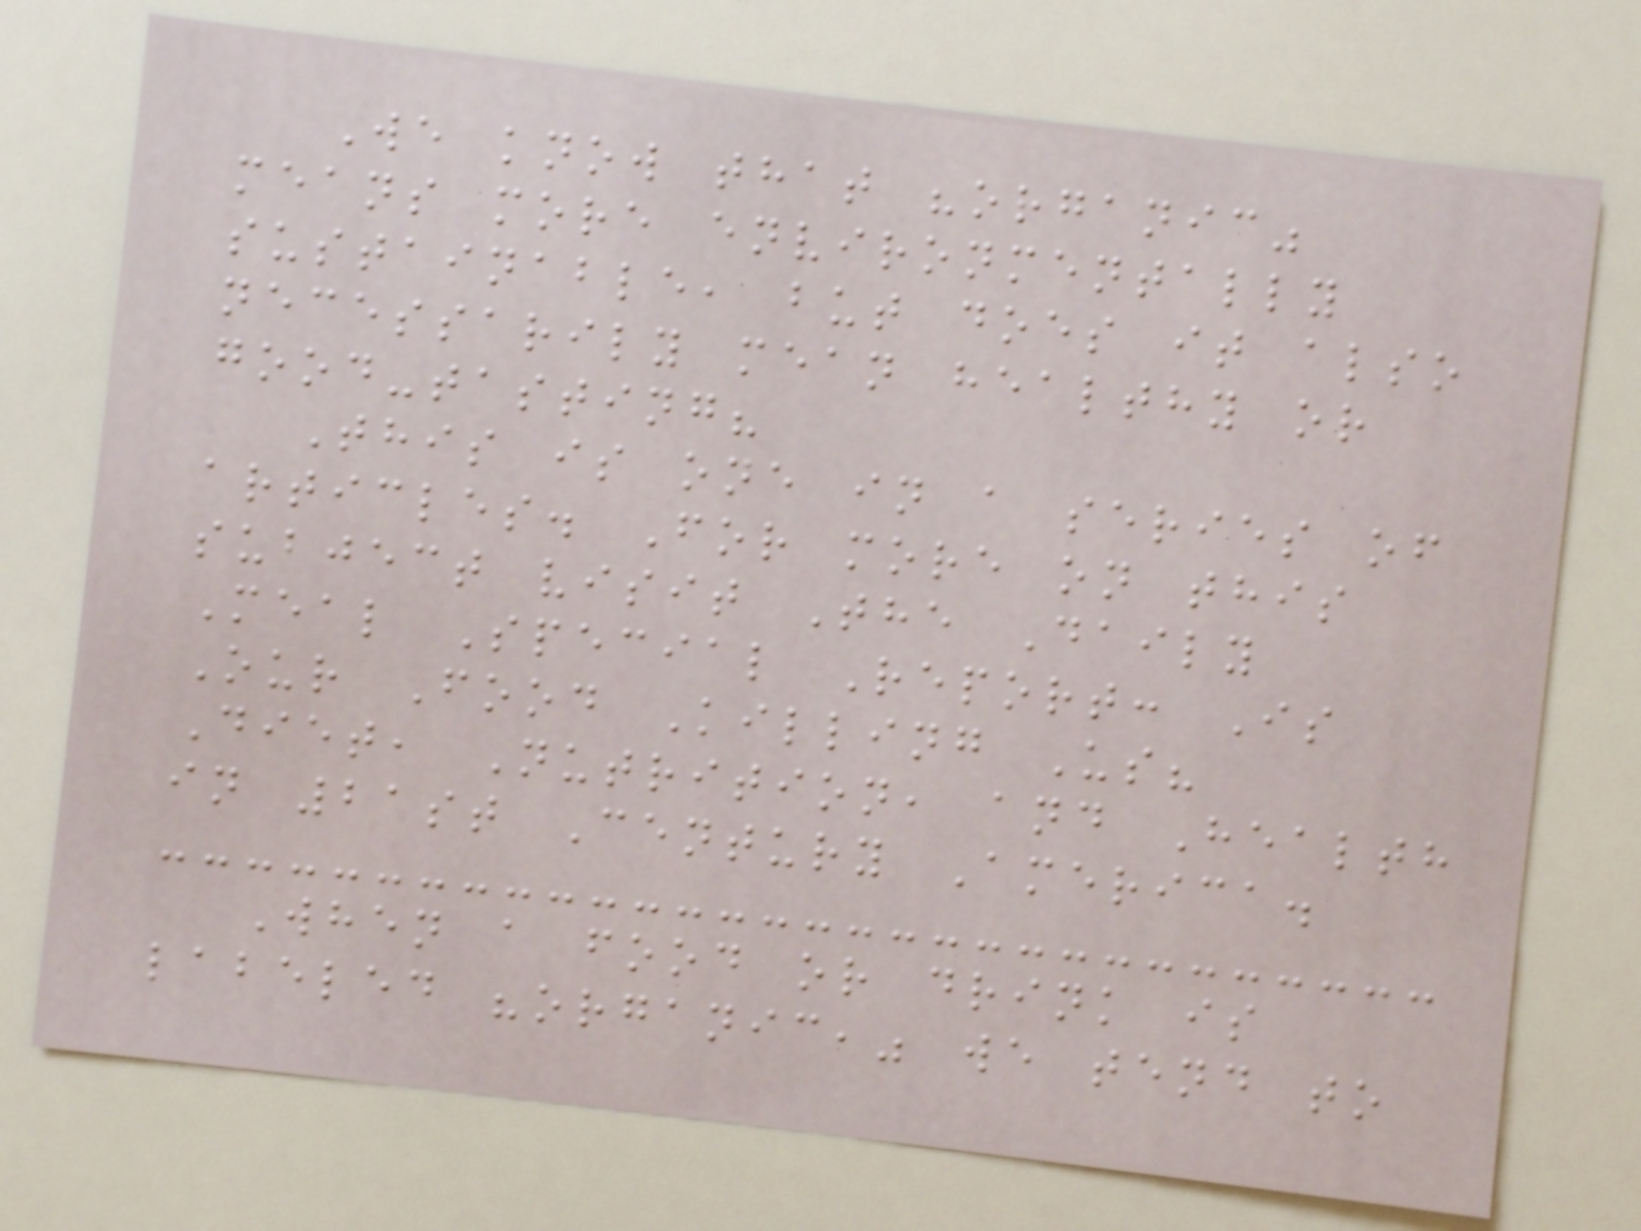We know that "organic"
means more environmentally
sustainable, but does it also
necessarily mean healthy or
good-tasting?
This is one in a series of
articles. For more on this
subject visit The Daily
Meal Special Report: Is
Our Food Killing Us?
Diet, Nutrition, and Health
in 21st Century America.
When a food or drink is
labeled "organic," we tend to
